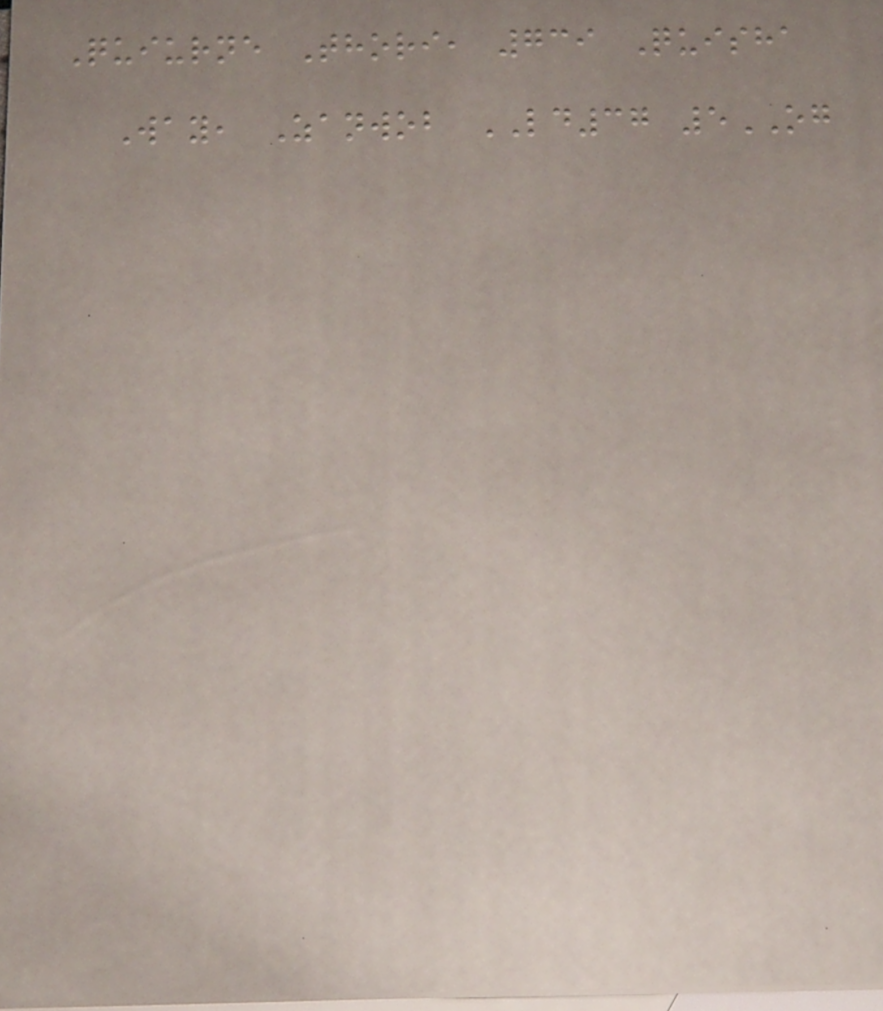Quiurne Thori, 739 Quisha
Way, Zanwob LD37 5OG
